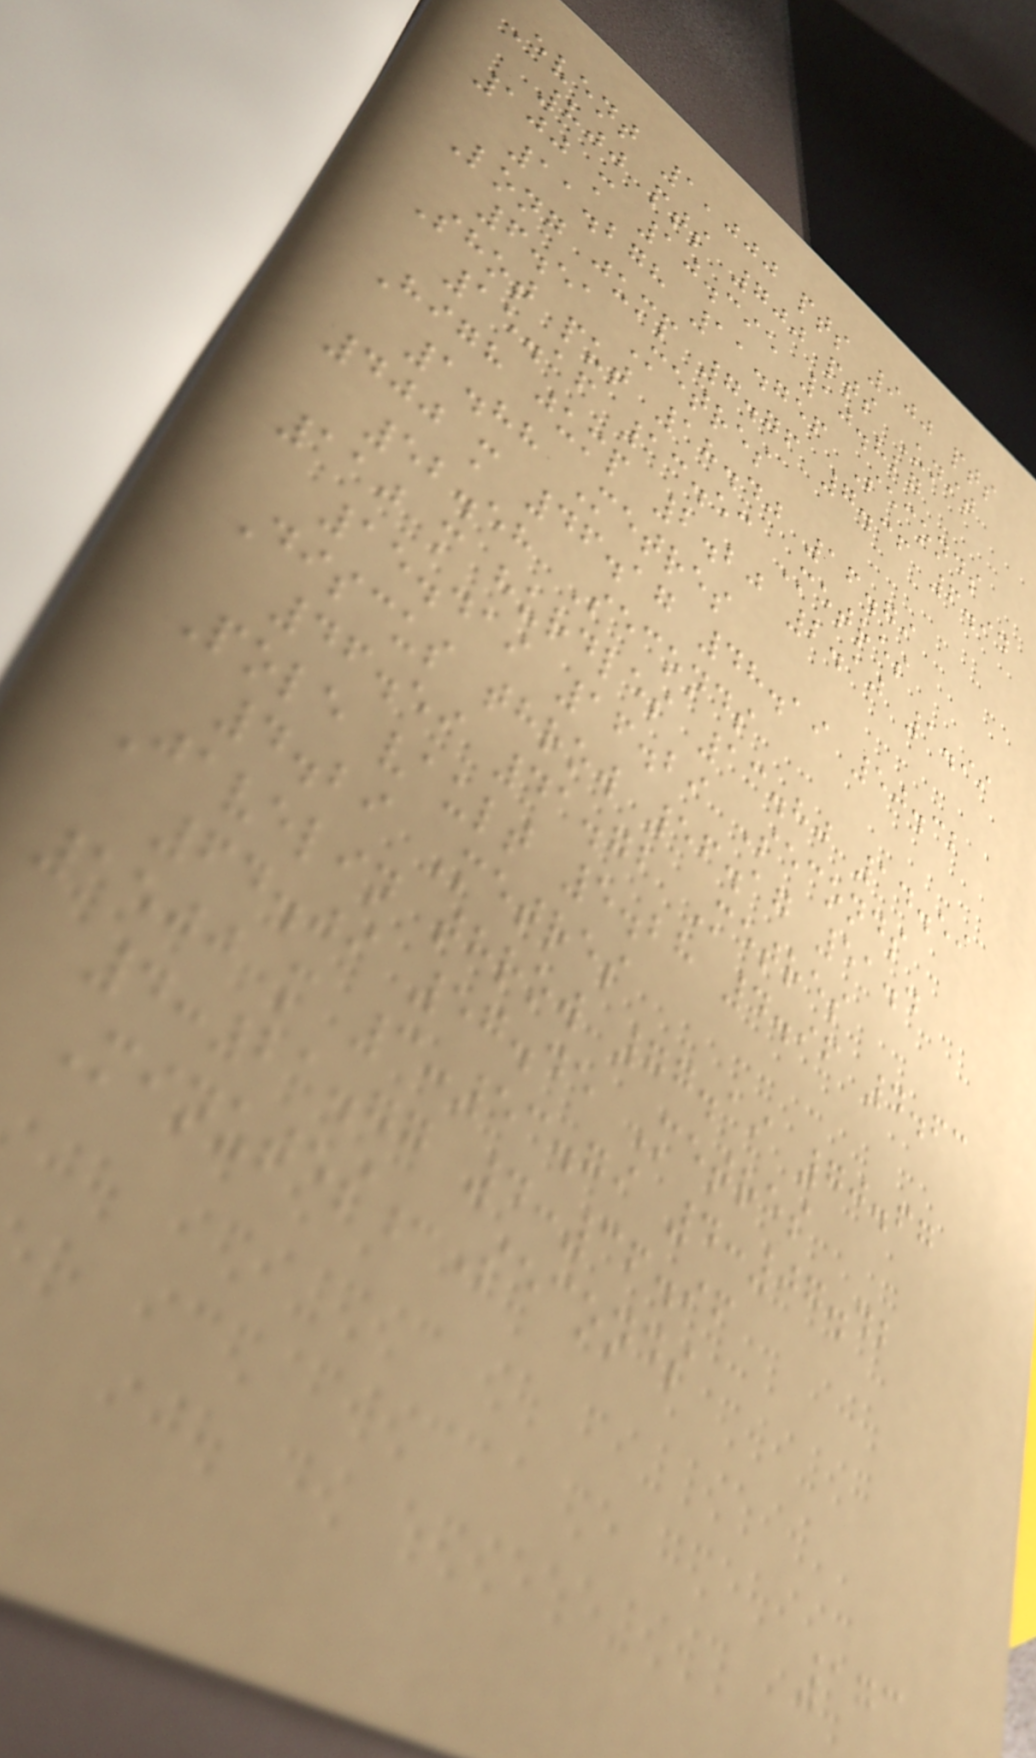Event 1,000 pts 900 pts
800 pts 700 pts Unit
100 m 10.395 10.827
11.278 11.756 Seconds
Long jump 7.76 7.36 6.94
6.51 Metres
Shot put 18.40 16.79
15.16 13.53 Metres
High jump 2.20 2.10 1.99
1.88 Metres
400 m 46.17 48.19 50.32
52.58 Seconds
110 m hurdles 13.80 14.59
15.419 16.29 Seconds
Discus throw 56.17 51.4
46.59 41.72 Metres
Pole vault 5.28 4.96 4.63
4.29 Metres
Javelin throw 77.19 70.67
64.09 57.45 Metres
1500 m 3:53.79 4:07.42
4:21.77 4:36.96
Minutes:Seconds
173
